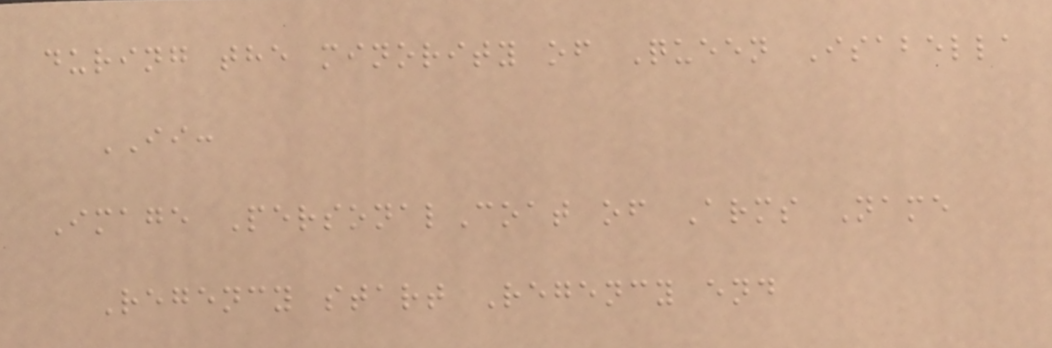during the minority of Queen Isabella
II:
Image PersonalCoat of Arms Name
Regency start Regency end
